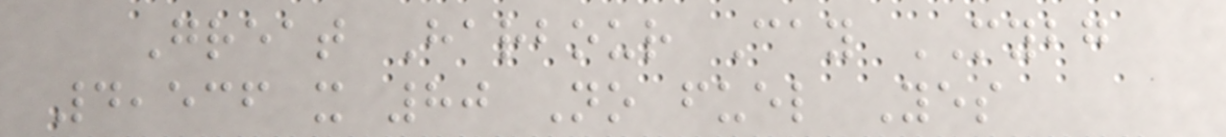Great Harbour Cay MYBG
4,536 x 80 No fuel Yes
